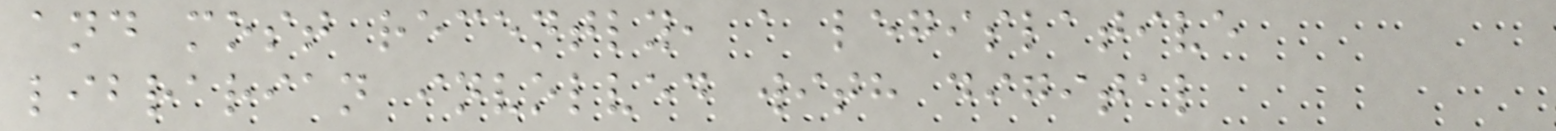and most recently, a legislative
librarian involved with digital
